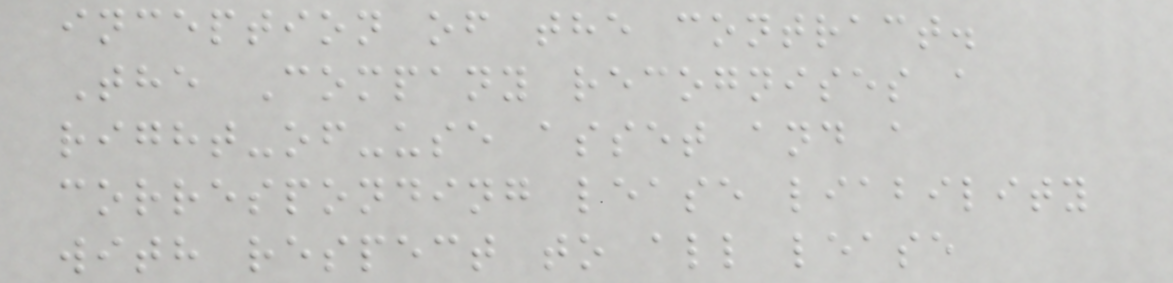inception of the contract.
The Company recognises a
right-of-use asset and a
corresponding lease liability
with respect to all lease
